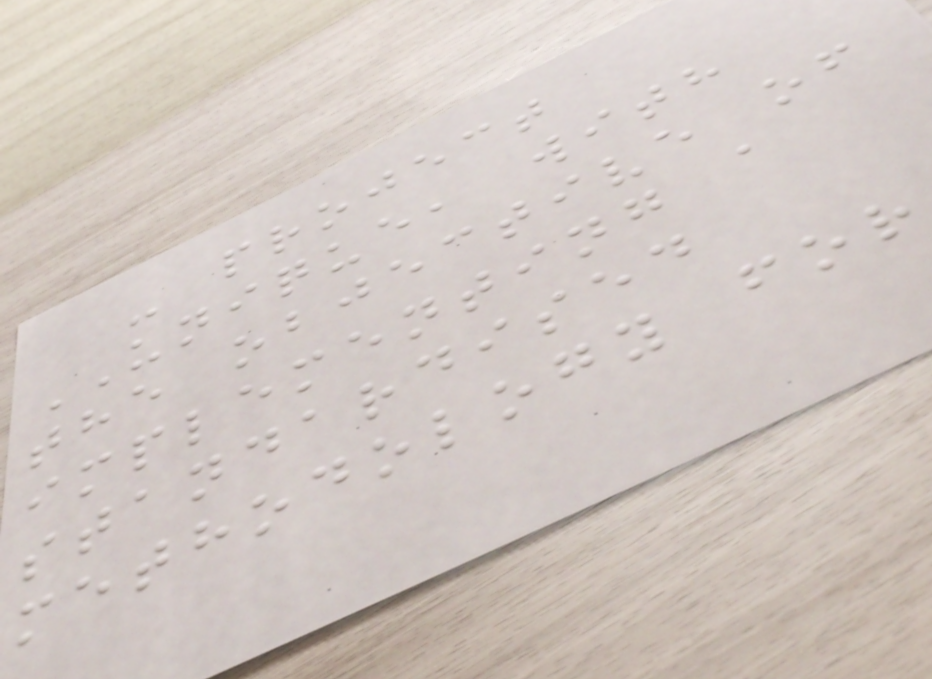- project
UNIQUE, with
the objective of
implementing a
standardised
methodology for
